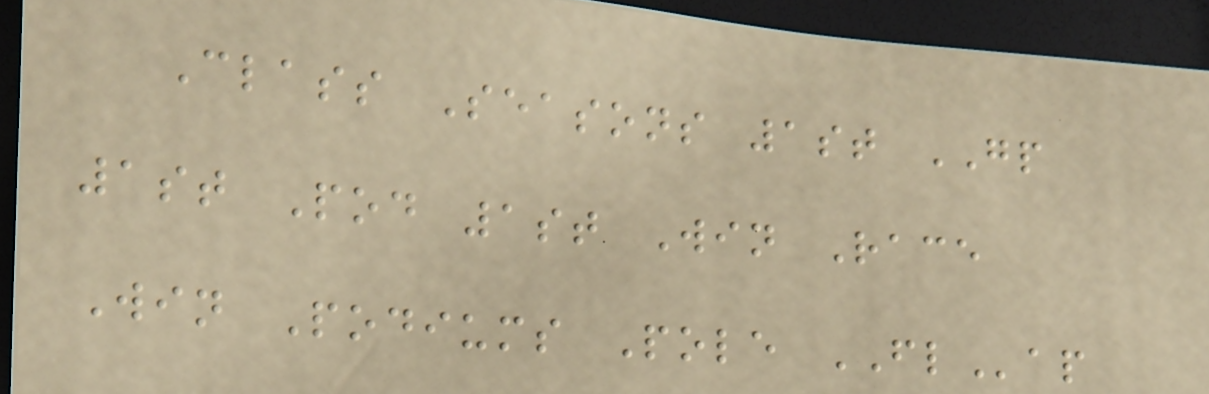Class Seasons 1st GP
1st Pod 1st Win Race
Win Podiums Pole FLap
